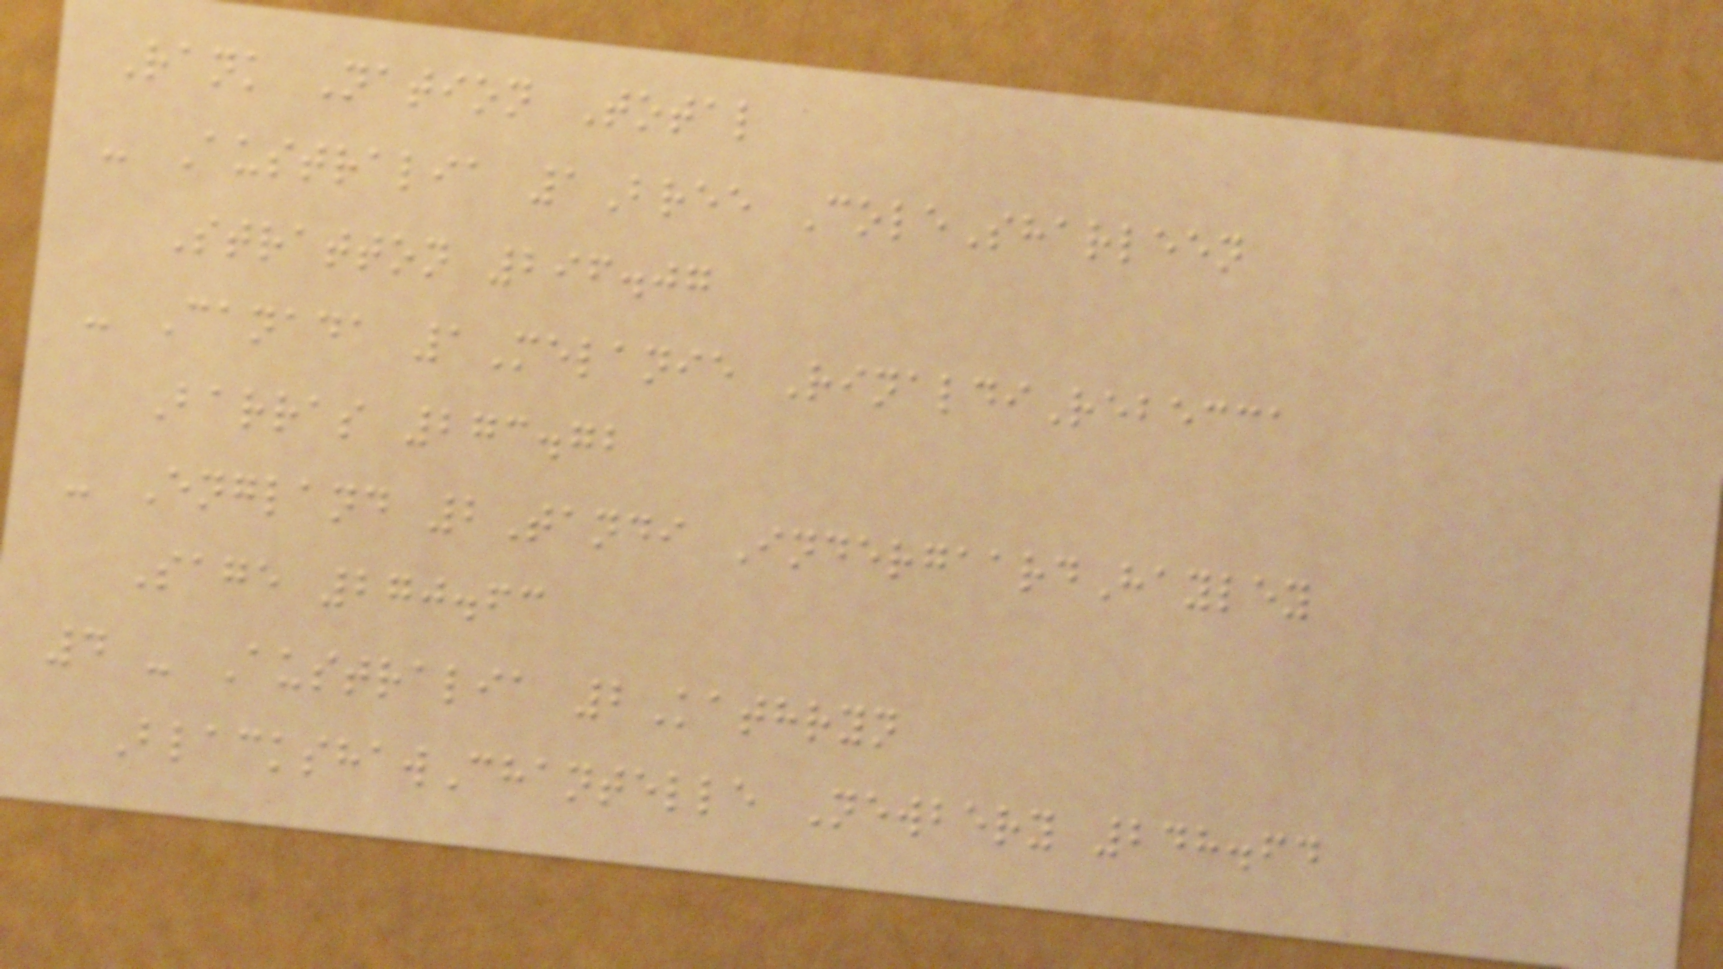Rank Nation Total
- Australia 1Bree ColeSharleen
Stratton 296.07
- Canada 1Melanie RinaldiRebecca
Barras 273.72
- England 2Tandi IndergaardHayley
Sage 270.63
4 - Australia 2Kathryn
BlackshawChantelle Newbery 248.64
